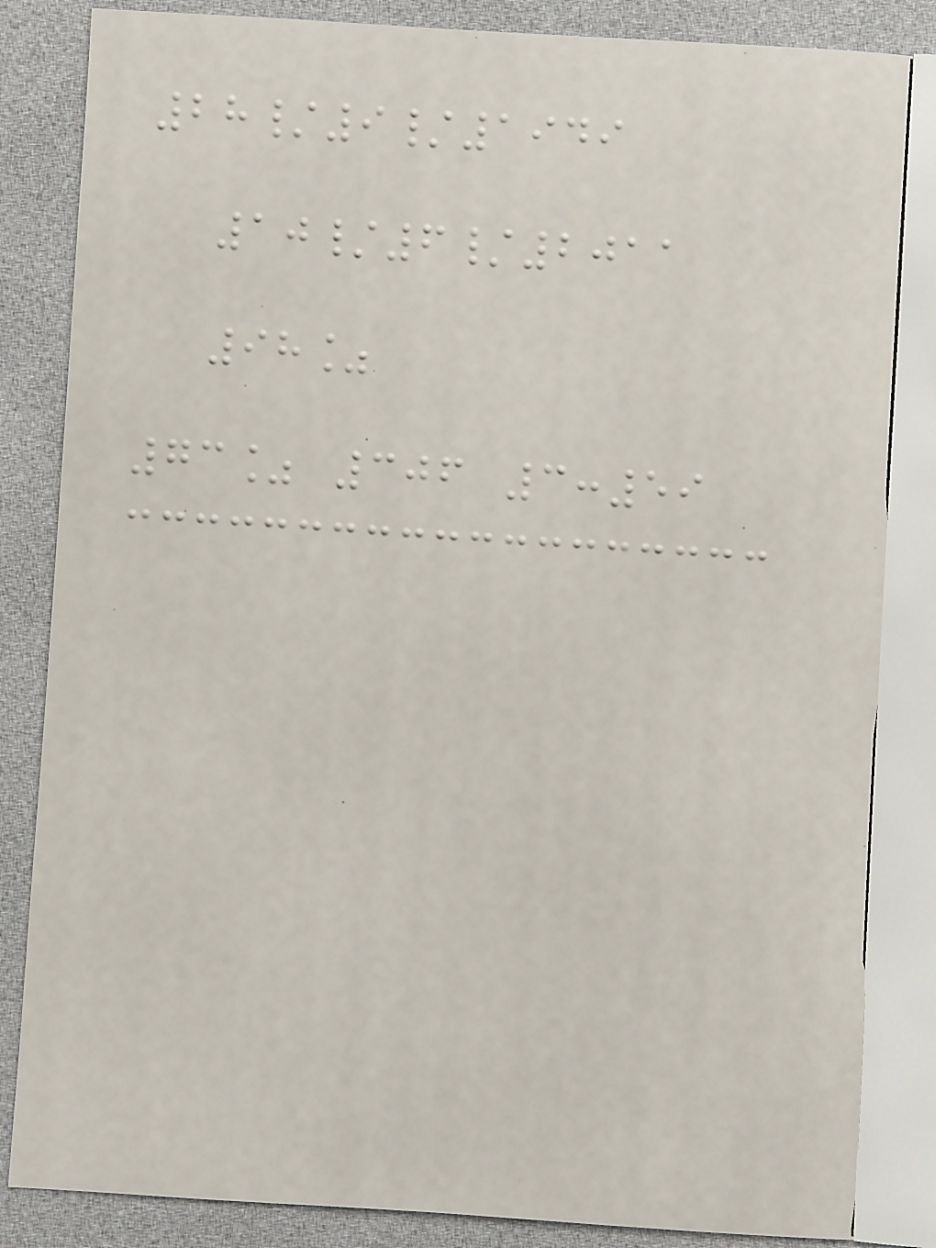28/9/1949
10/6/2011
98%
73% 306 3:59
